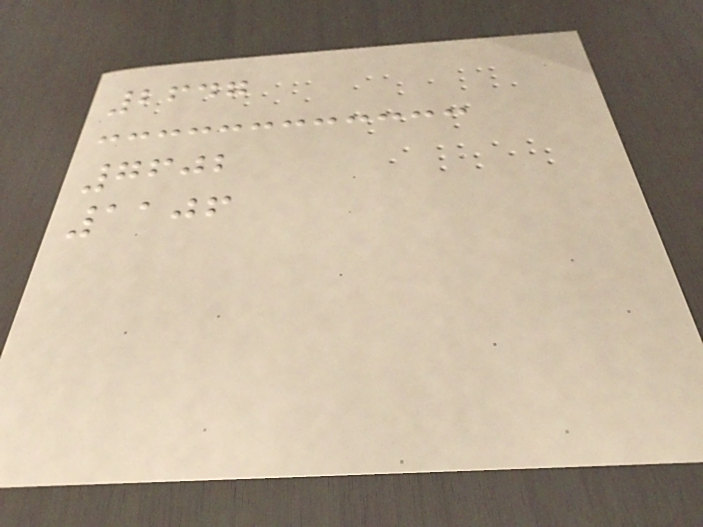2647
7602
1106
